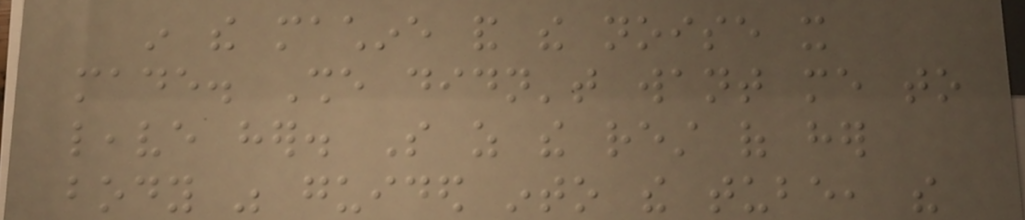in the machine and the noise it
made. She didn't want me to
leave her. So as the rest of her
body was guided into the tube, the
